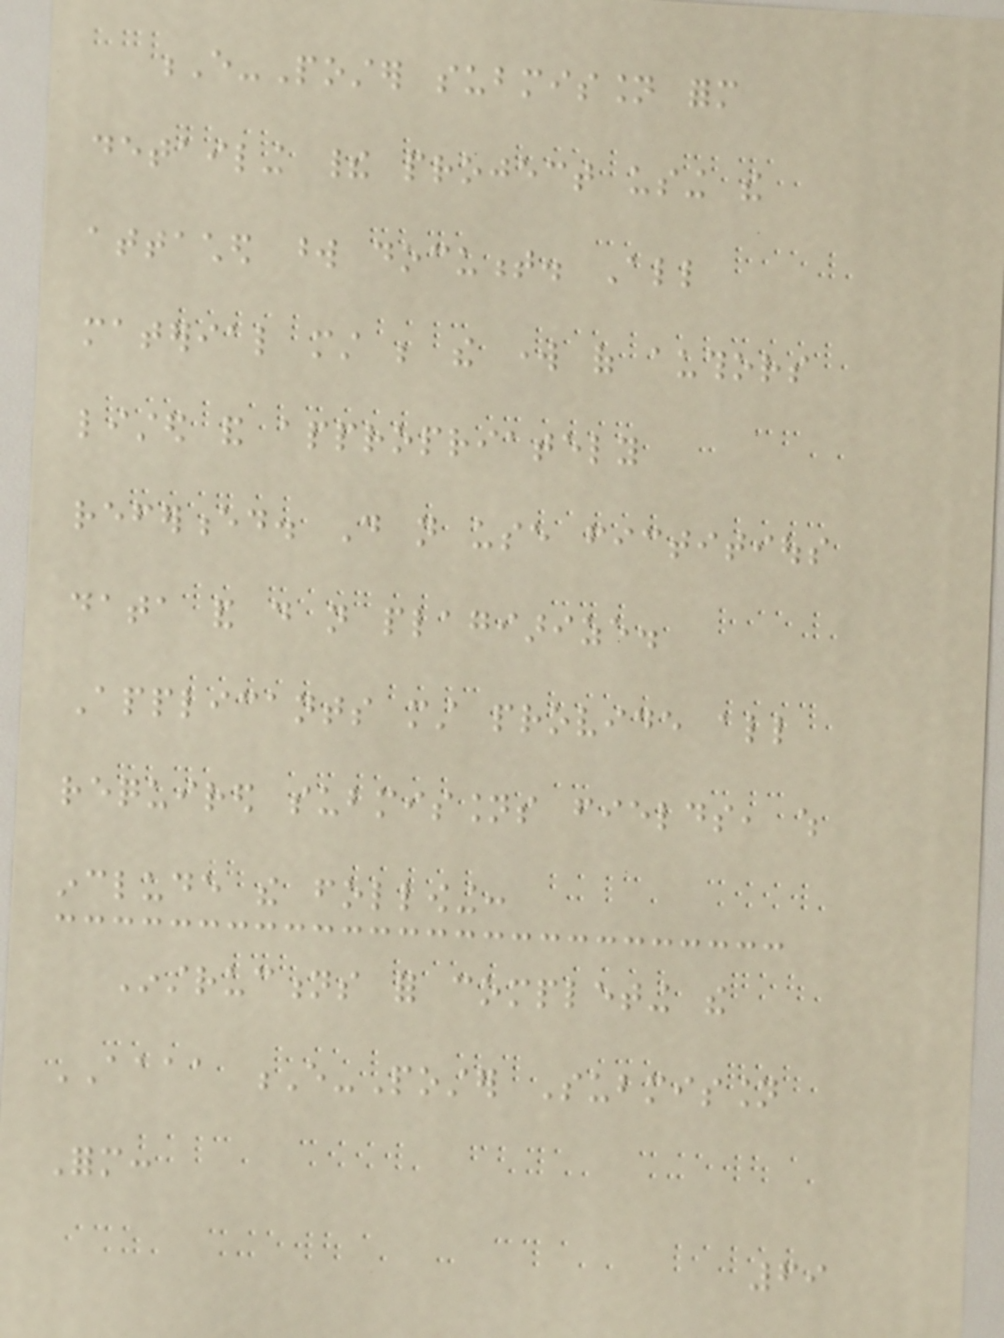E-Poster submission form
detailing their project using the
attached word document. All
material must be the work of authors
listed and appropriately
referenced. Do not use fictitious
data and do not plagiarize.
Applicants must provide all
required submissions fields, which
include the following:
Instructions for completing the
AAAA E-Poster Submission
Form:
69
